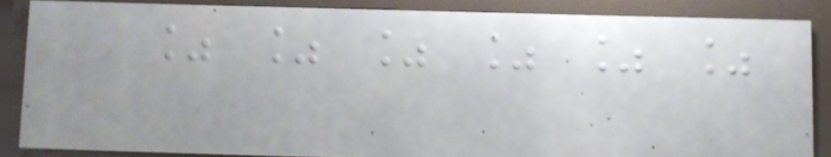% % % % % %
